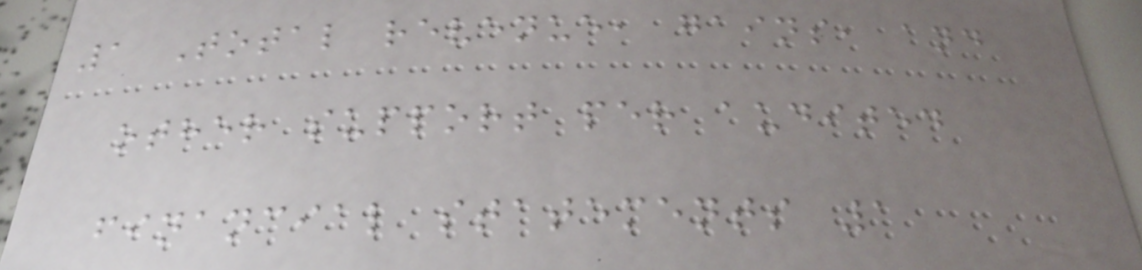1 Total revenue, gains, and
other support per audited
financial statements 1
